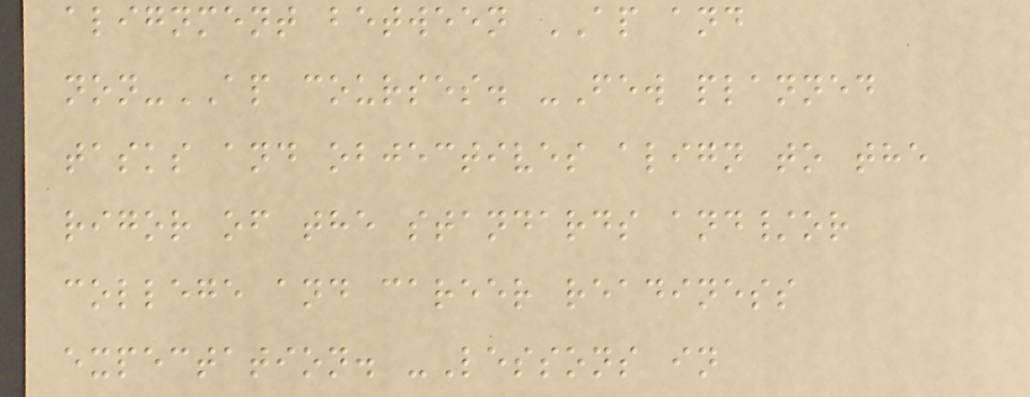alignment between AP and
non-AP courses. -Few planned
tasks and objectives align to the
rigor of the standards and/or
college and career readiness
expectation. -Lessons in
